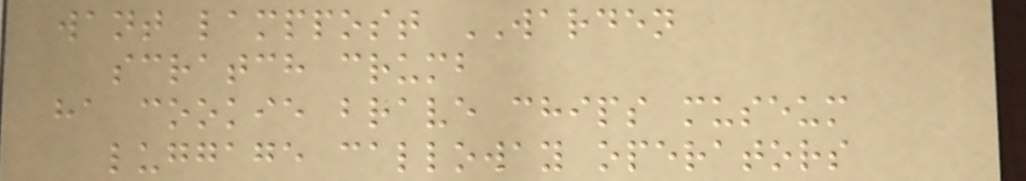want lamppost WARDEN
scratch crumb
ha cookie brave chips museum
luggage calloway operators
